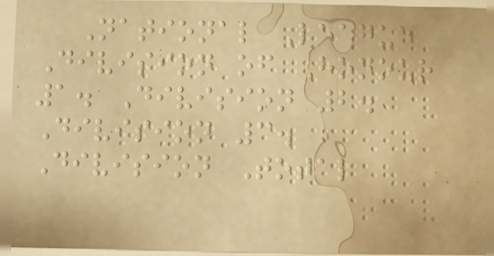National League
Division of Honour
1. Division 2.
Division 3.
Division Total
